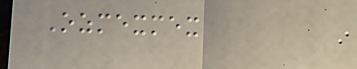Ozmexmex
